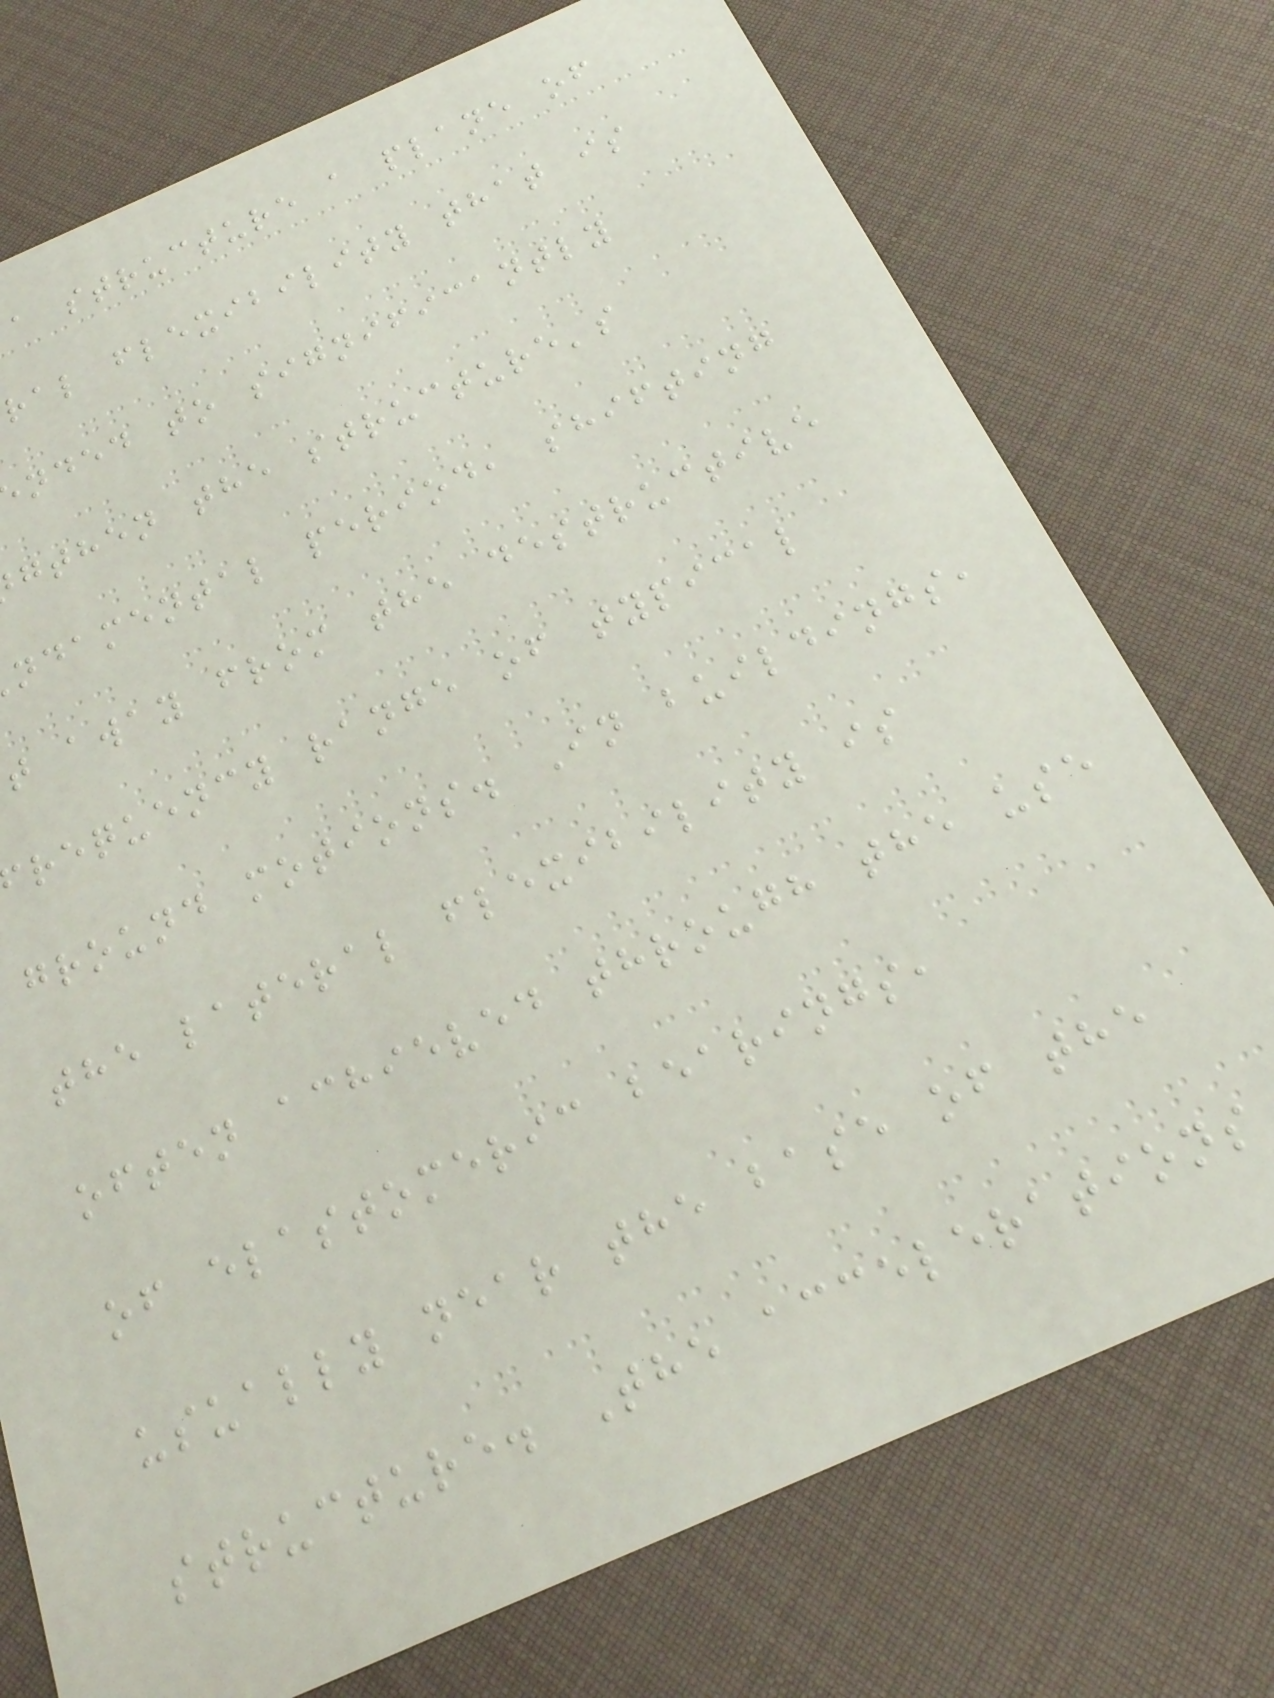a structure a plane of
ral flexibility that is
nded to significantly
gthen the structure's
ndamental period, shifting
t away from the destructive
requency range of typical
ground motions. In buildings,
the lateral flexibility is
often achieved through the use
of elastomeric bearings,
usually near the base of the
structure. The accelerations
